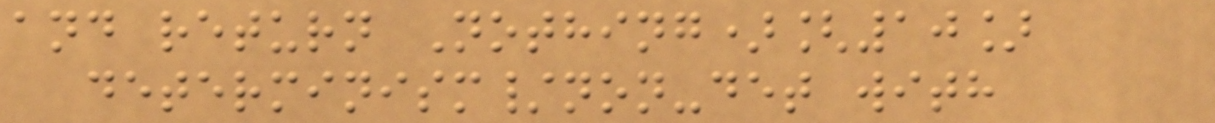and return Nothing)[10]
determinism/non-det with
